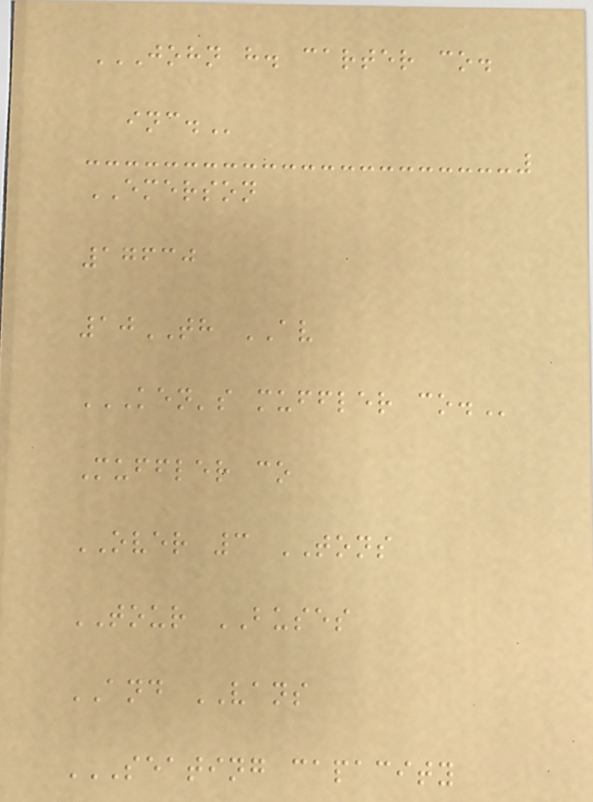JOHN H. CARTER CO.
INC.
EMERSON
17630
10TH AV
KEN'S MUFFLER CO.
Muffler co
OVER 3 TONS
TOUR BUSES
AND VANS
SEATING CAPACITY
